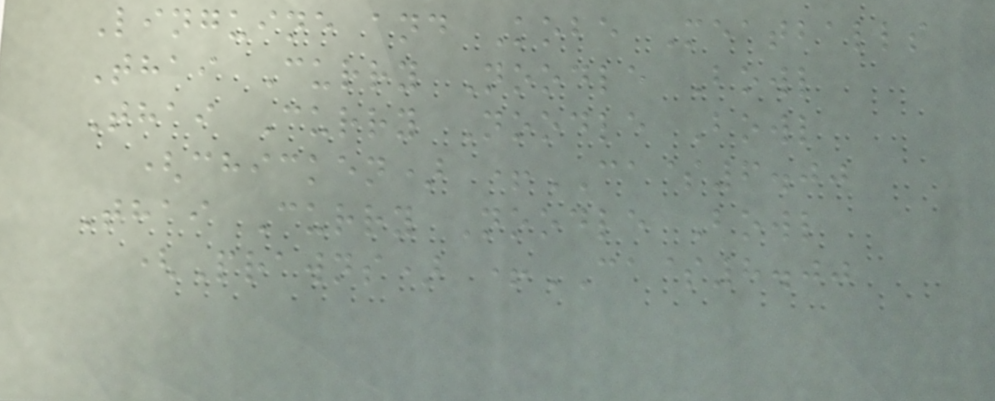Linguine and Kobe Meatballs
Thai Curry Noodle Bowl
Thai Curry Noodle Bowl
(chicken) +CA$6.00
Thai Curry Noodle Bowl
(Prawns) +CA$8.00
